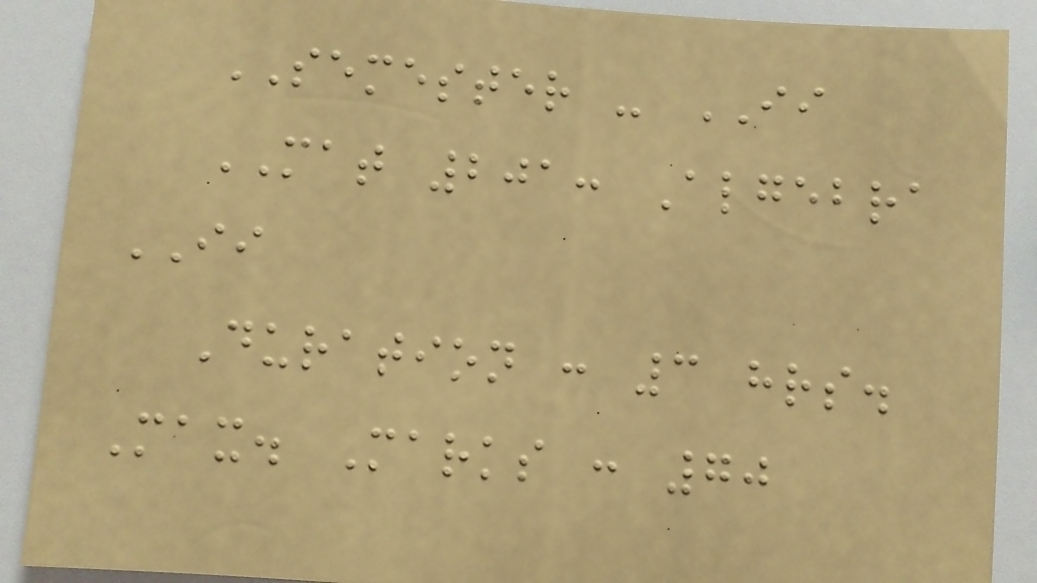SEMESTER - II
MAT 201: Algebra
II
Duration : 3 hrs.
Max. Marks : 70
